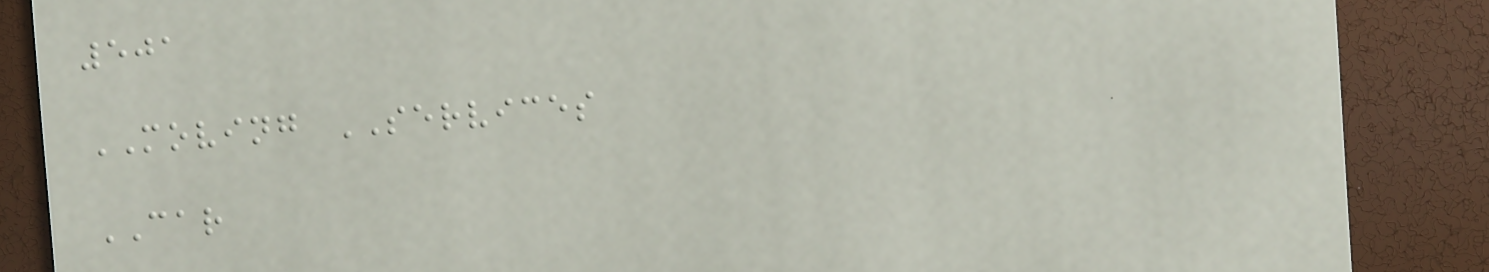501
MOVING SERVICES
CAR
